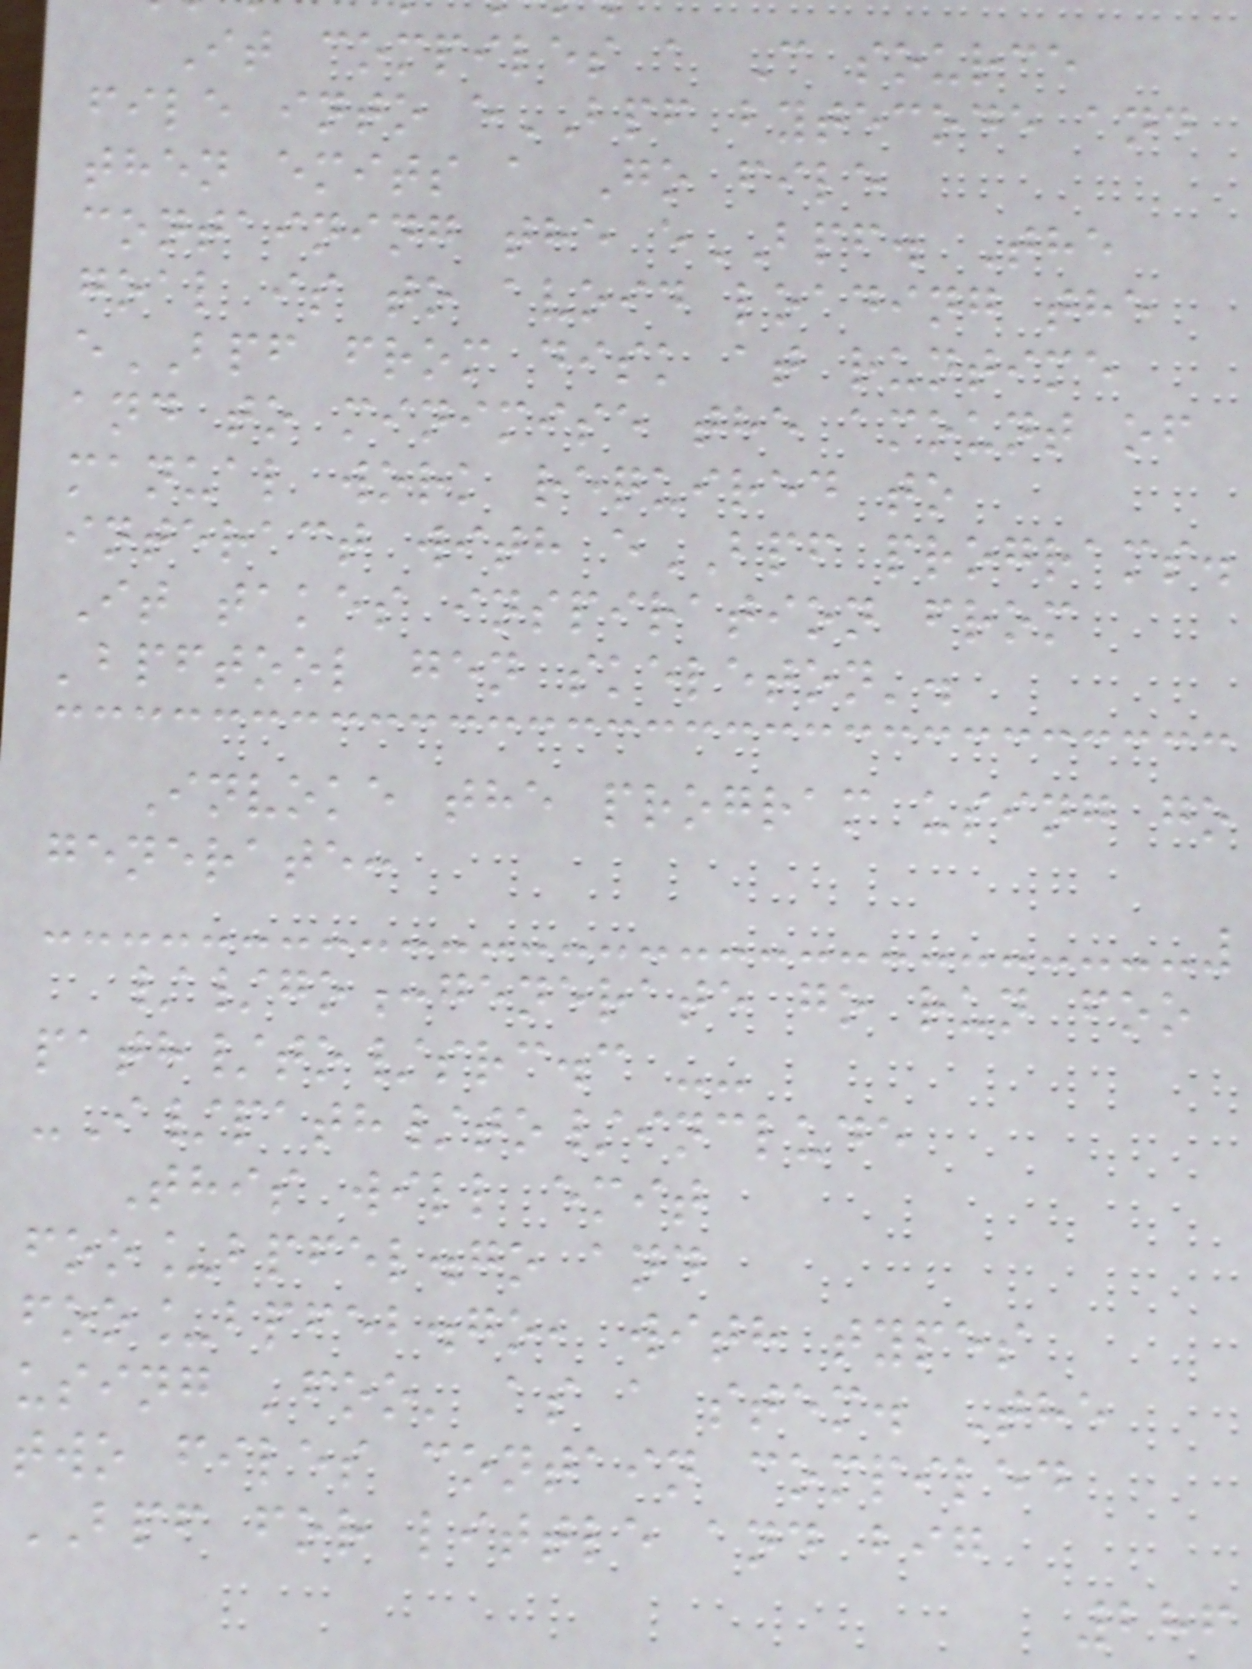It compiles a C source
file into eBPF bytecode and
then emits a Go file
containing the eBPF. The
goal is to avoid loading the
eBPF from disk at runtime
and to minimise the amount of
manual work required to
interact with eBPF programs.
It takes inspiration from
'bpftool gen skeleton'.
Invoke the program using go
generate:
//go:generate go run foo
path/to/src.c --
-I/path/to/include
This will emit
foo_bpfel.go and
foo_bpfeb.go, with types
using 'foo' as a stem. The
two files contain compiled
BPF for little and big
286
